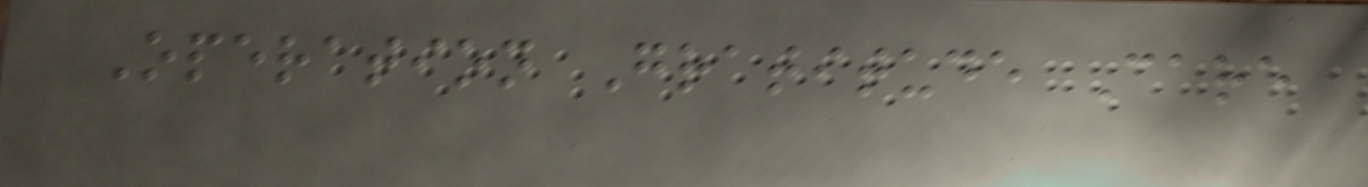Operation Gratitude Care
